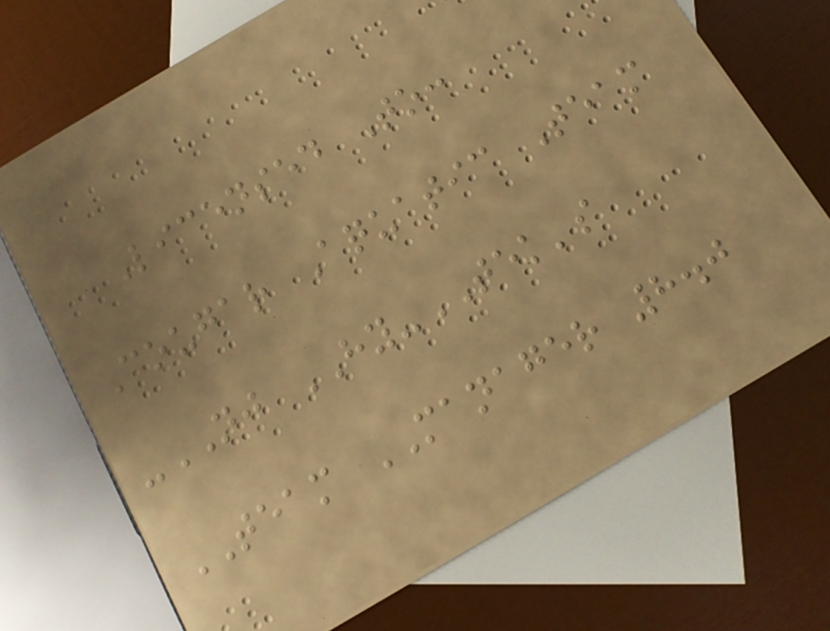Licensed To:
Cougar Aquatic Team
-NJ HY-TEK's
TEAM MANAGER 8.0
